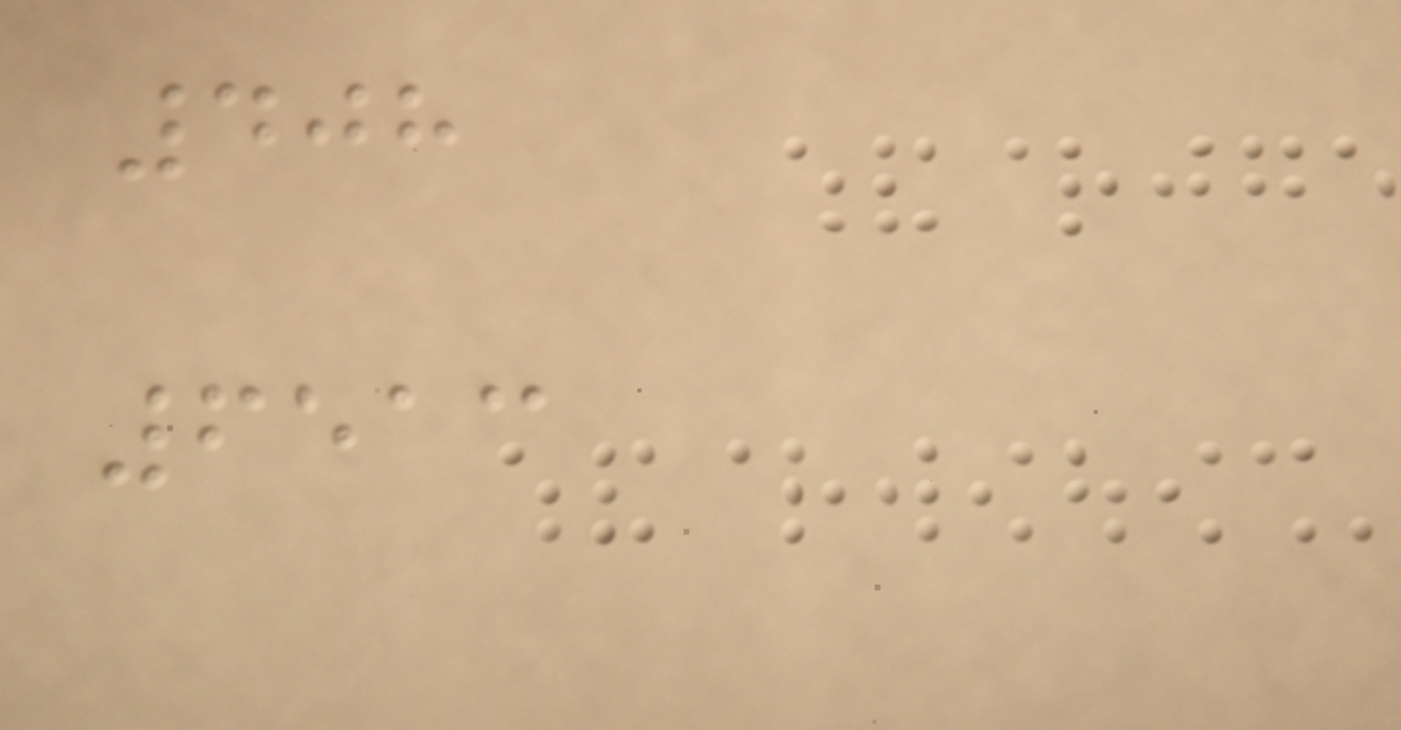408
6513
